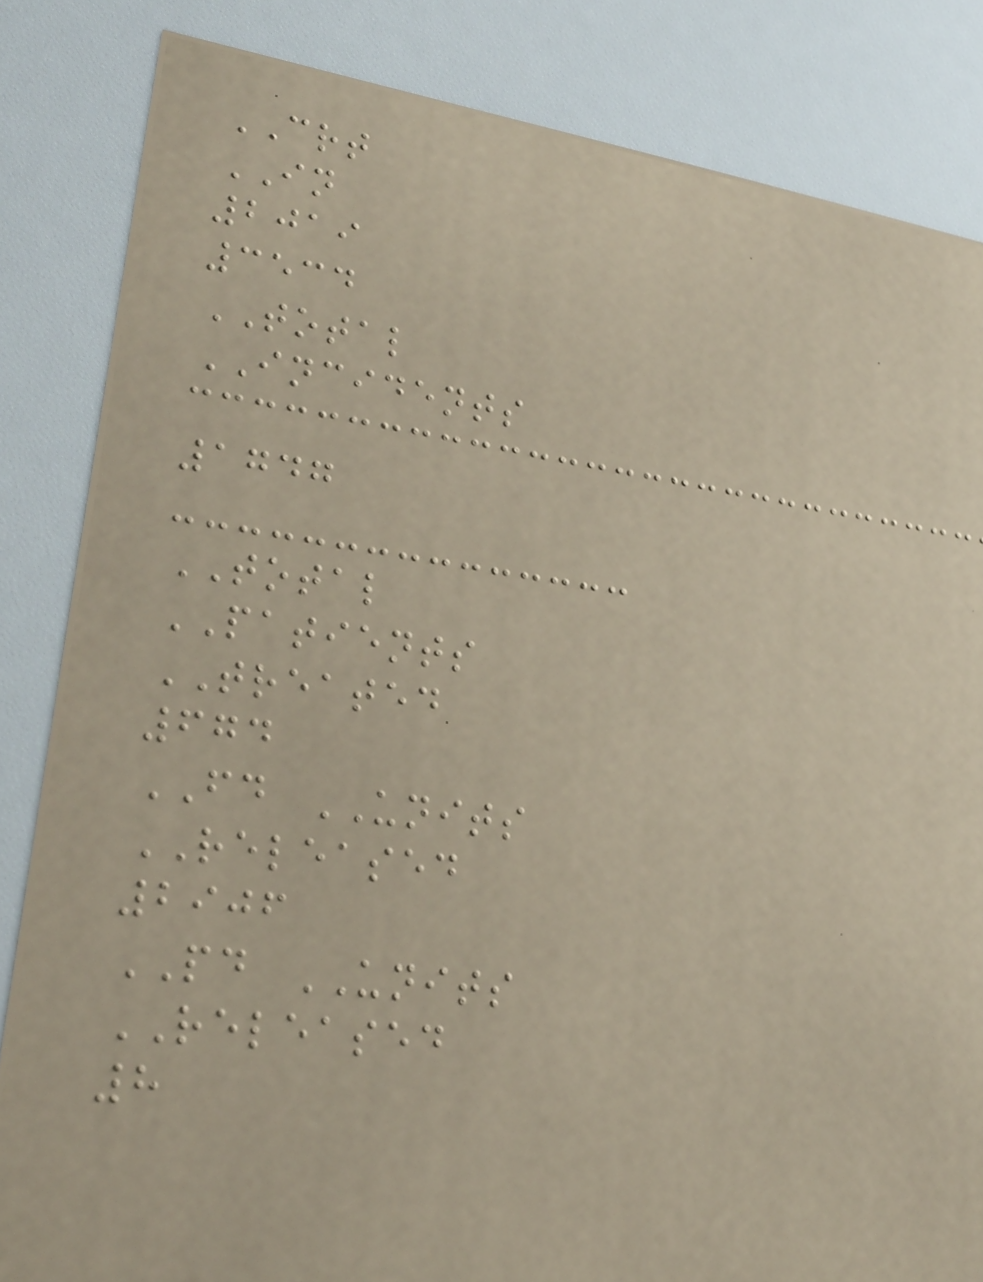CRT
IN
2019
3534
TOTAL
INCIDENTS
1747
TOTAL
PATIENTS
TREATED
674
FD UNITS
RELEASED
2906
PD UNITS
RELEASED
8
